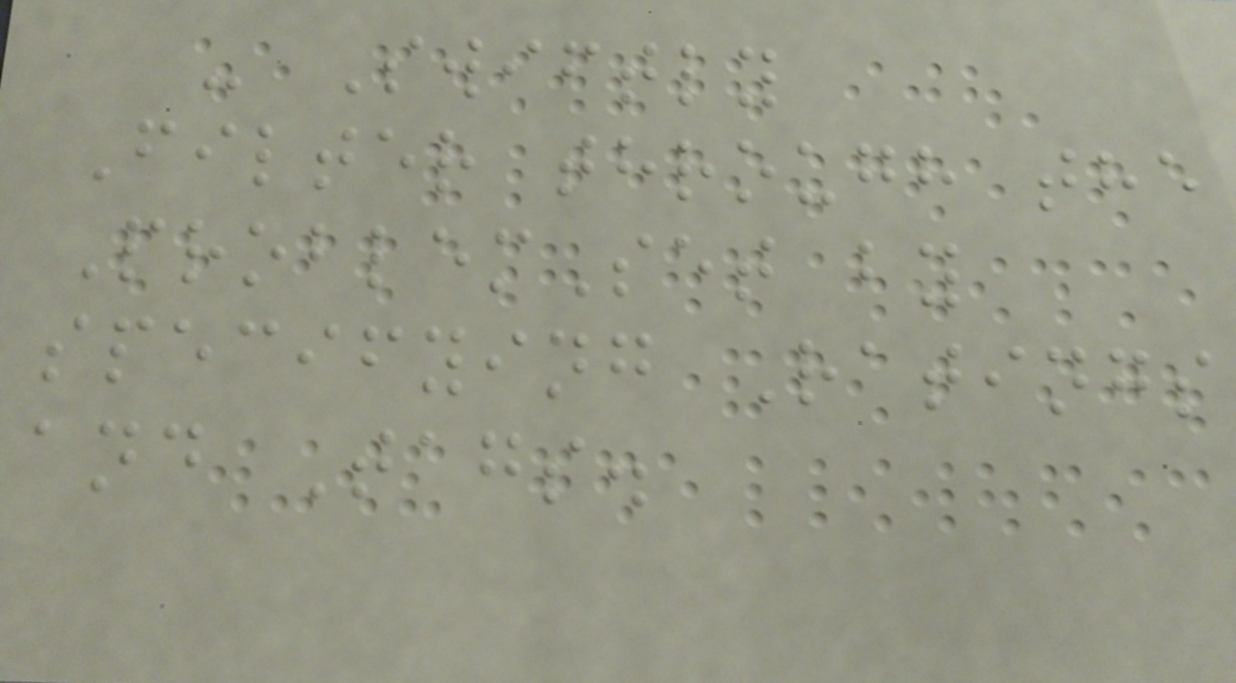- Swiftly
Filter through the
ProblemSet by
specifying Ratings
and Tags.
